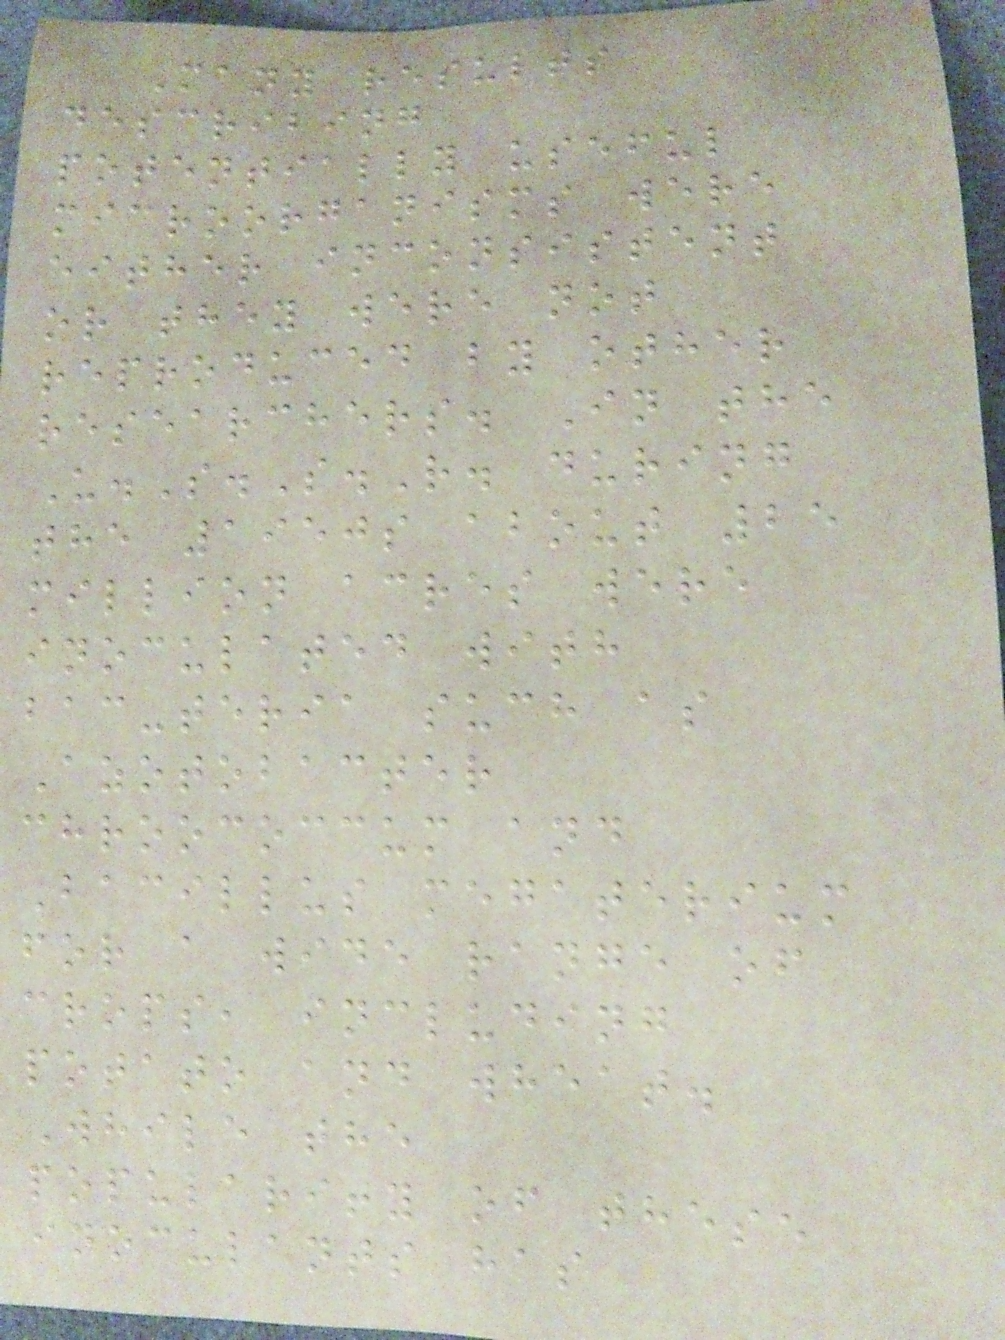Many results
describing
potentially useful
microorganisms were
either inconsistent
or they were not
reproduced by other
researchers. In the
U.S.S.R. during
the 1950s about 25
million acres were
inoculated with
bac-teria such as
Azotobacter
chroococcum and
Bacillus megaterium
for a wide range of
crops, including
potato and wheat.
While the
popularity of these
inoculants has
